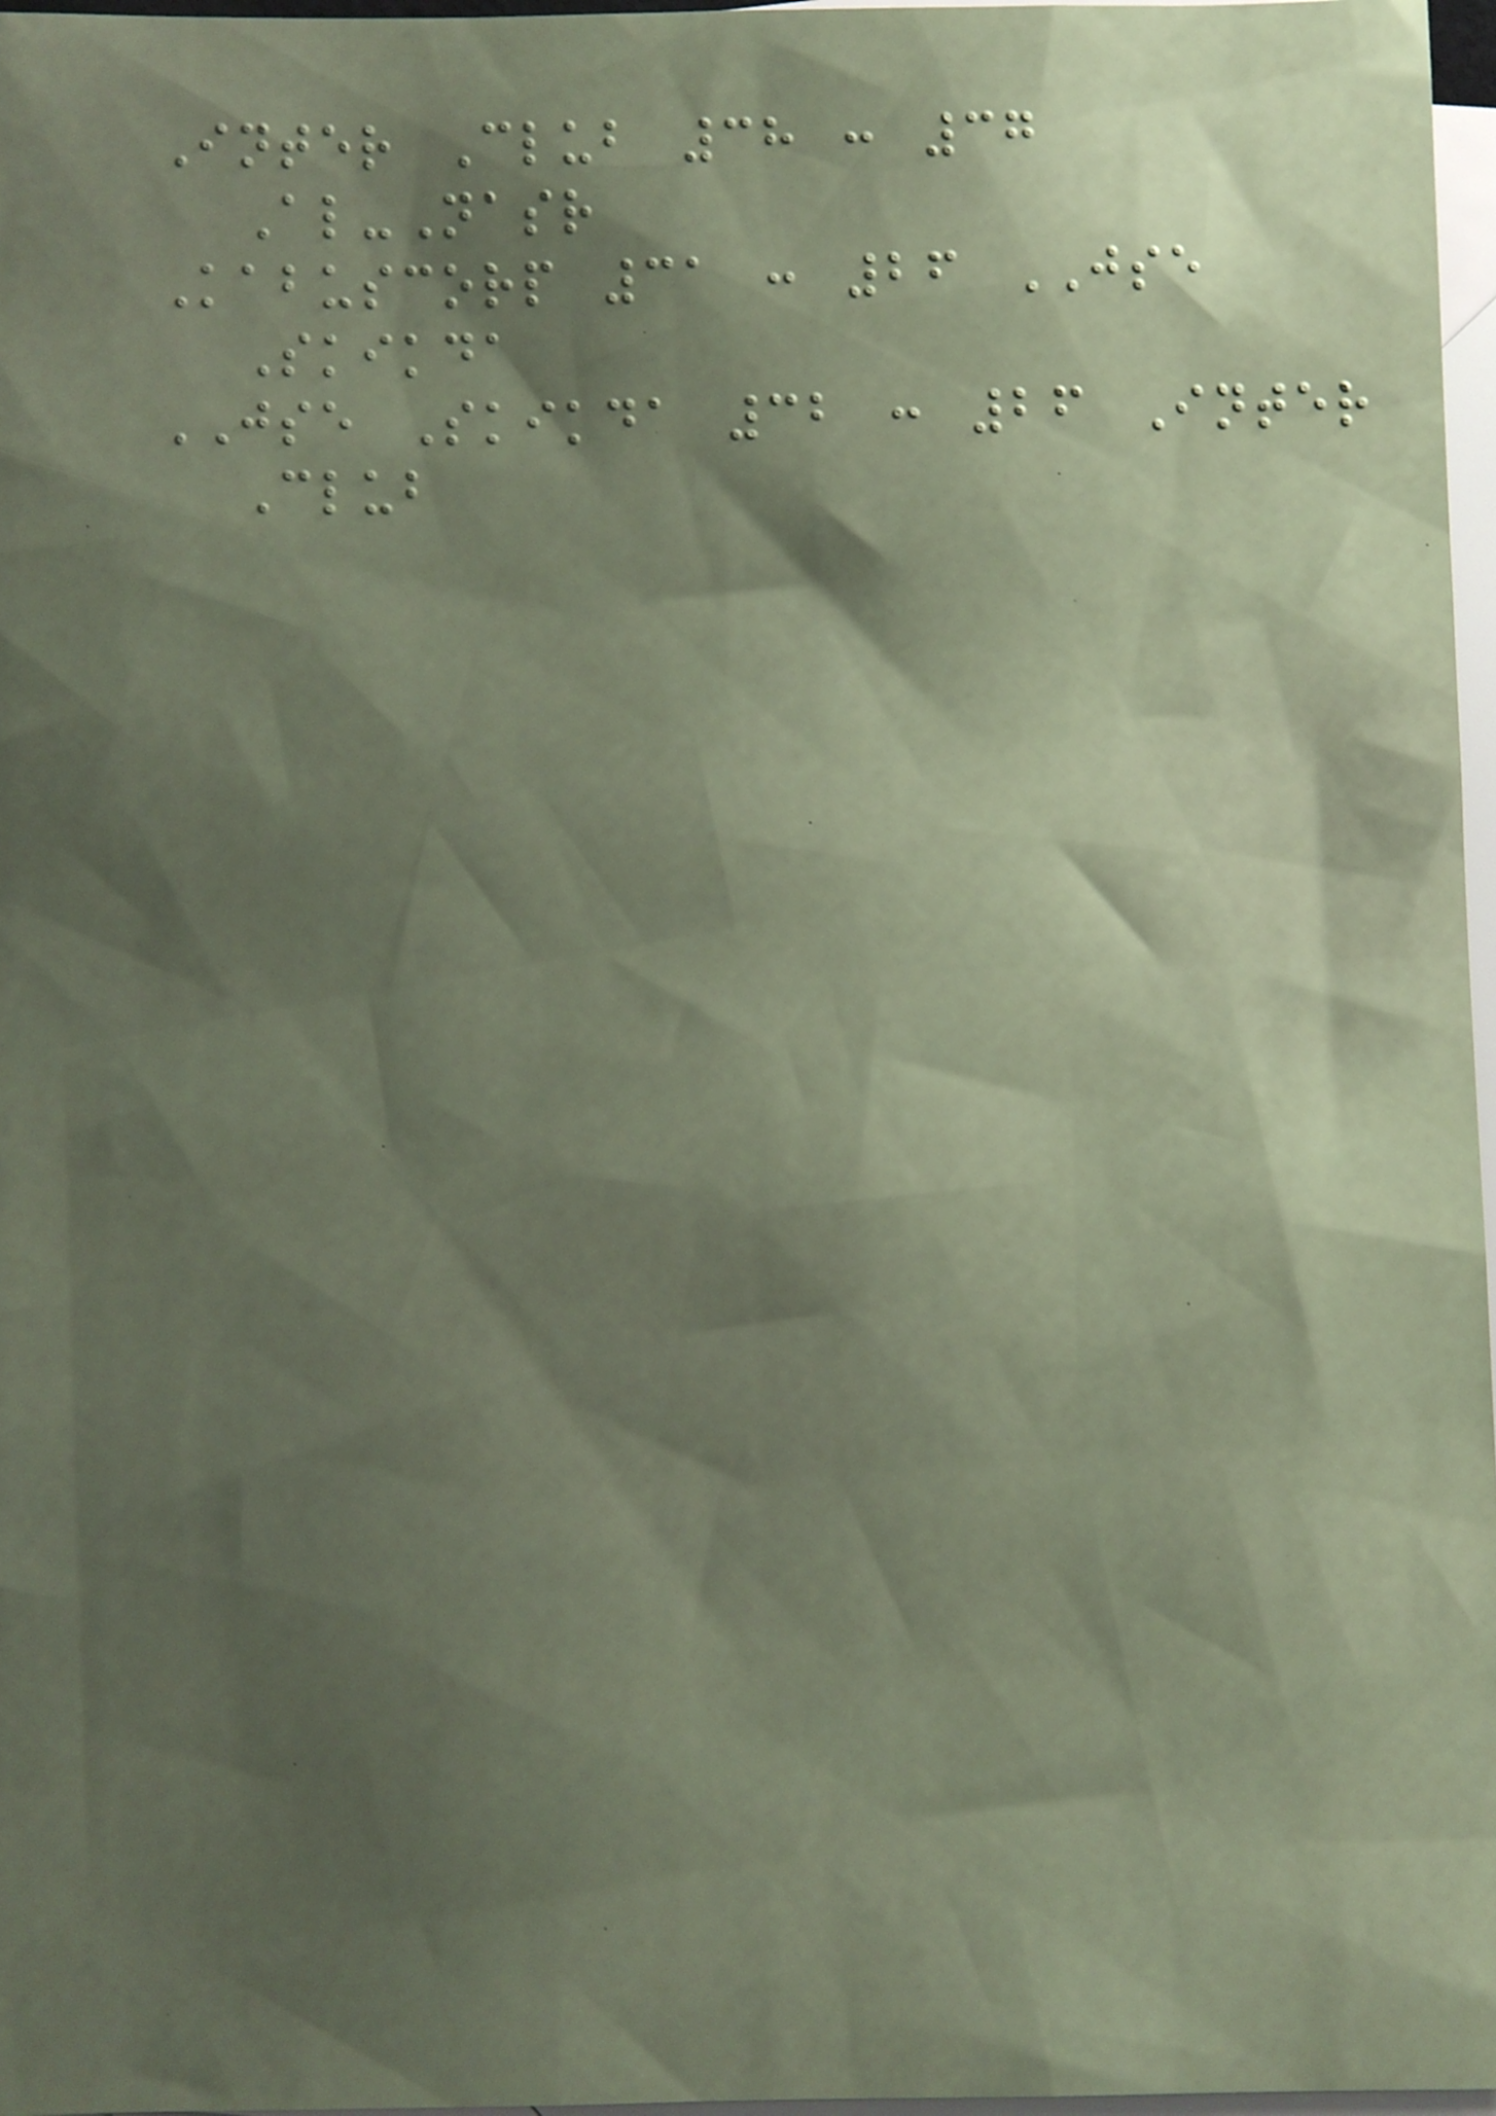Inter Club 38 : 37
Al-Nasr
Kabuscorp 31 : 26 JSE
Skikda
JSE Skikda 32 : 26 Inter
Club
